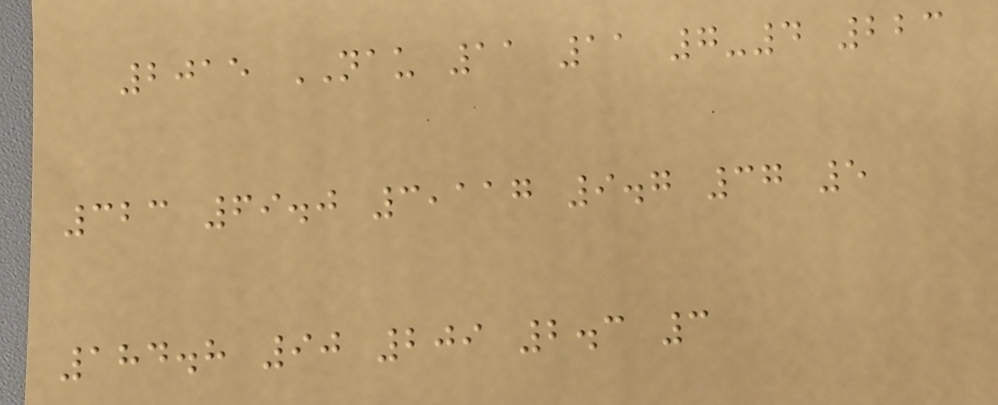2015 NAU 11 11 7-4 223
323 69.0 3,117 9.7 37 5
184.8 90 209 2.3 3
